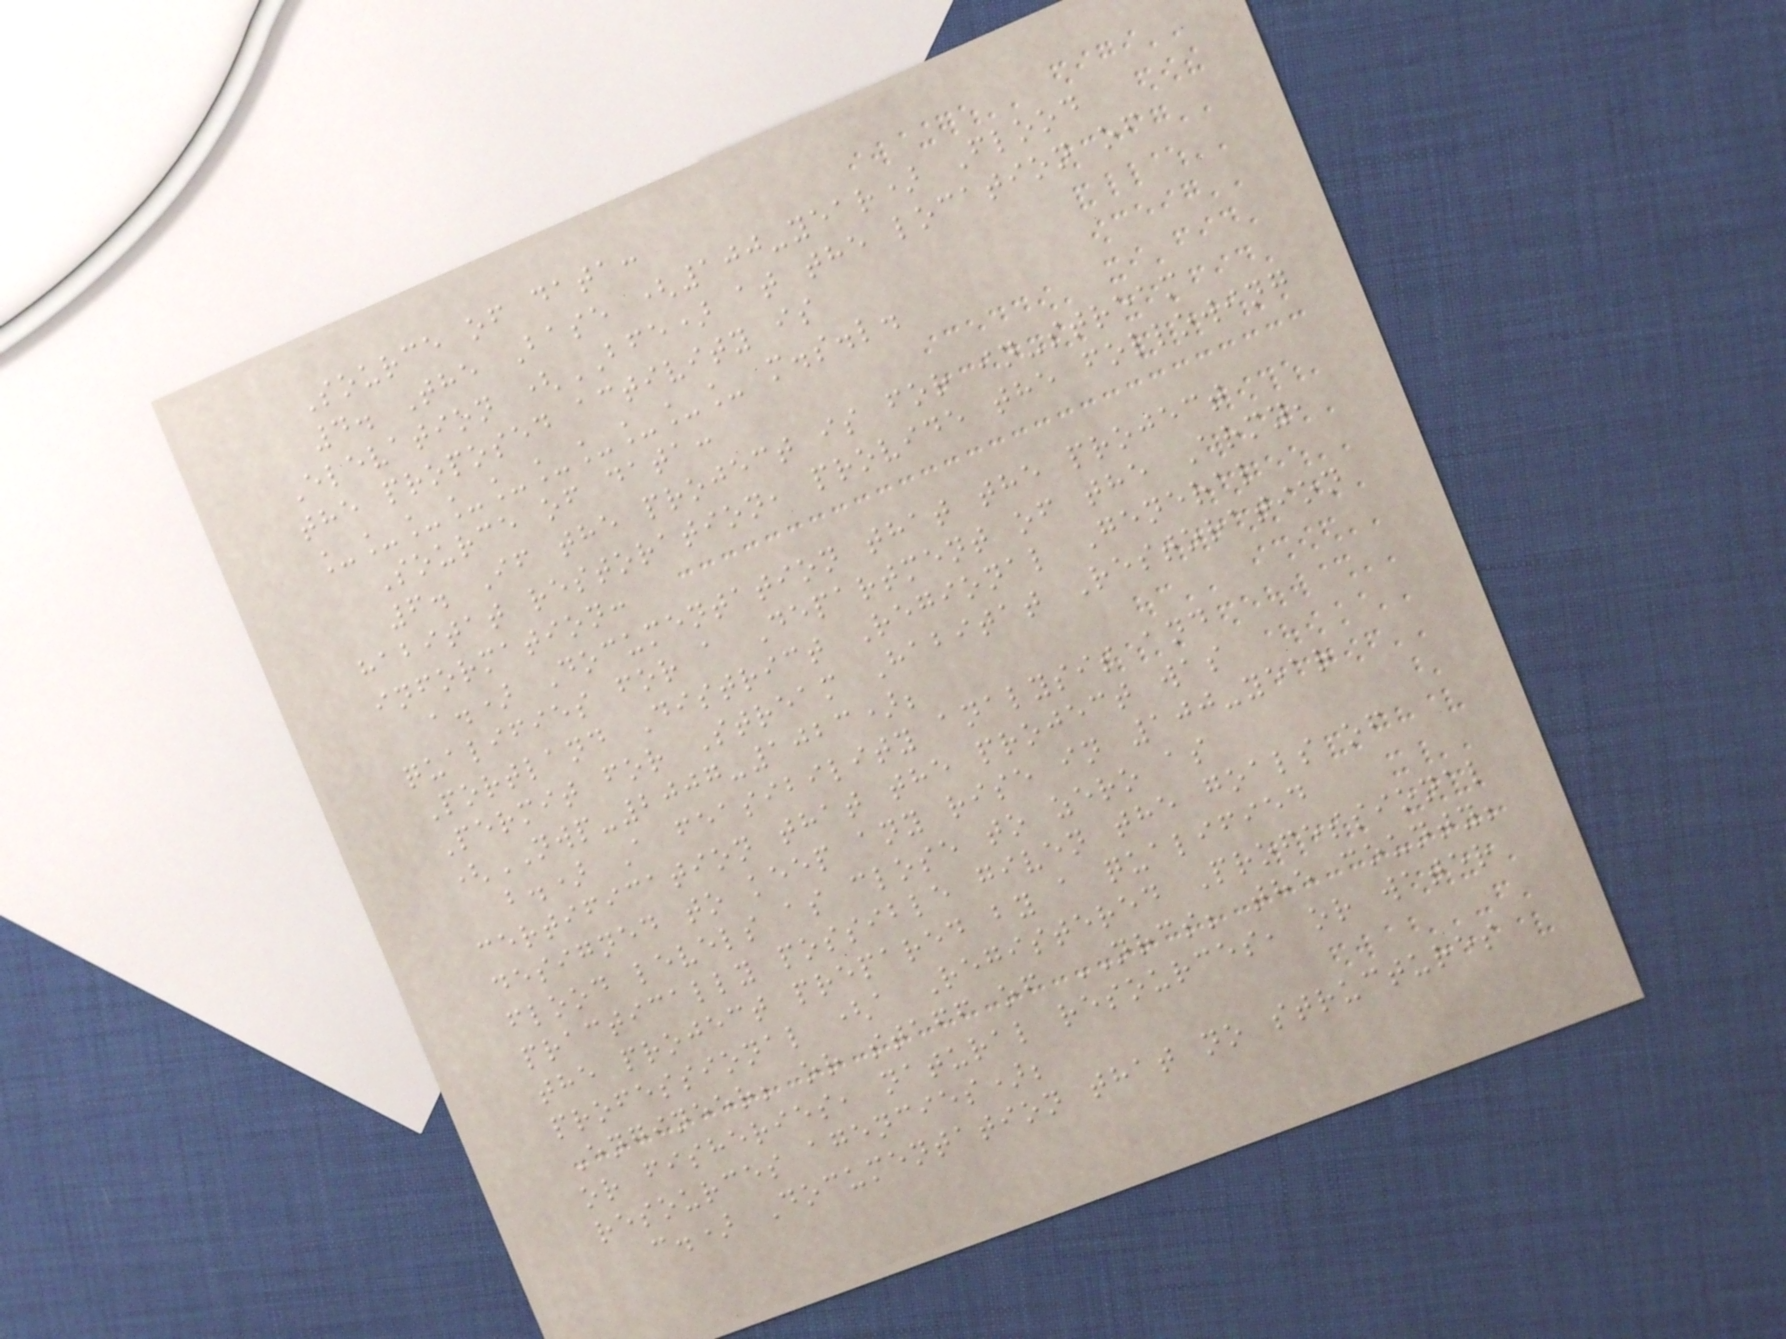Source of data:
4. The Base (100-year) Flood
Elevation (BFE) at the location of
the proposed activity is
__________ m.s.l.
Source of data:
6. If the project is for in-stream
habitat restoration, provide the following
information:
a.) Documentation that the project
qualifies for a Department of the Army,
Portland District Regional General
Permit for Stream Habitat Restoration
(NWP-2007-1023);
b.) A feasibility analysis and
certification that the project was
designed to keep any rise in 100-year
flood levels as close to zero as
practically possible given the goals of
the project prepared by a qualified
professional (a Registered Professional
Engineer; or staff of NRCS; the county;
or fisheries, natural resources, or water
resources agencies);
c.) Documentation that no structures
